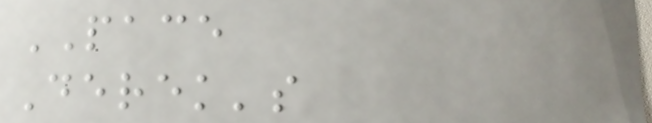PACE
Derek's
